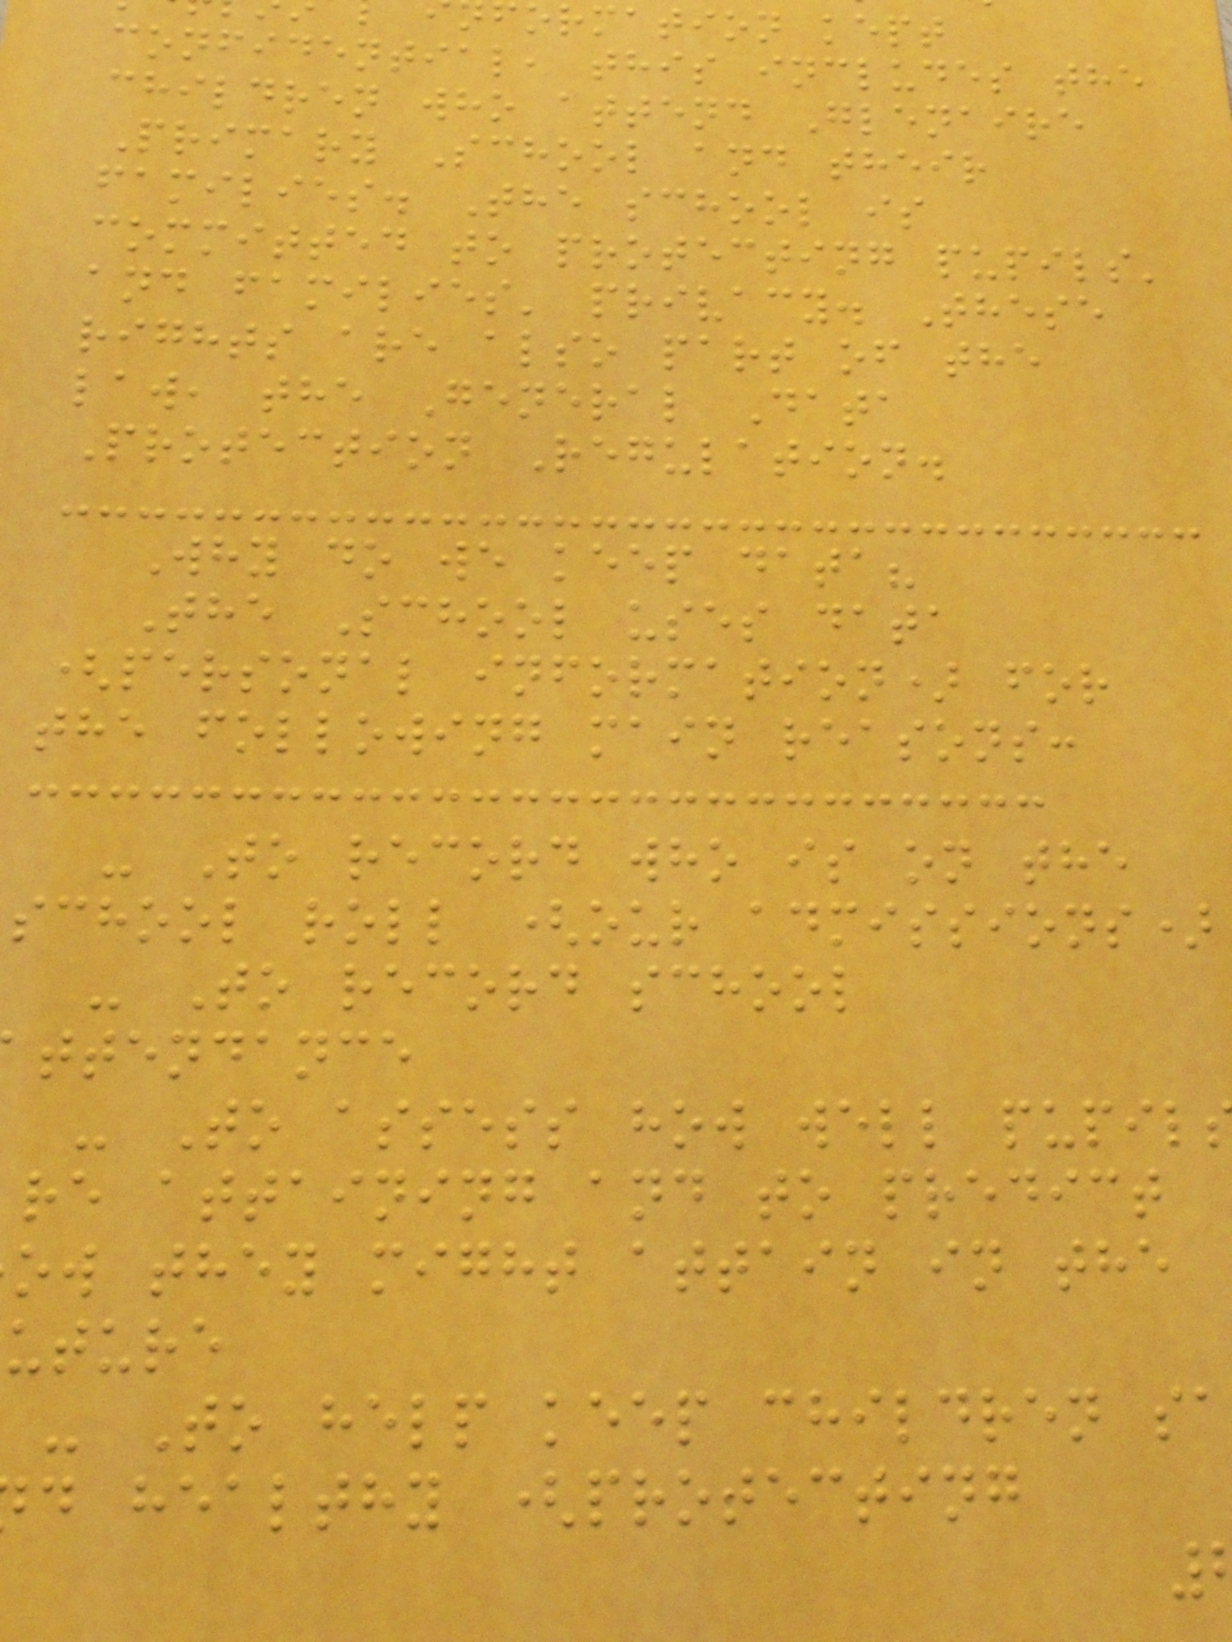ormation kept
confidential, this includes the
children who attend Glenaire
Primary School and their
families. The school is
committed to protecting pupils'
and families' privacy. These
rights are also part of the
law, the General Data
Protection Regulation.
Why do we keep data?
The School uses data
(personal information) for
the following main reasons:
- To record who is on the
school roll (our admissions)
- To record school
ttendance
- To assess how well pupil
re attaining and to predict
ow they might attain in the
uture
- To help keep children sa
d healthy (protecting
